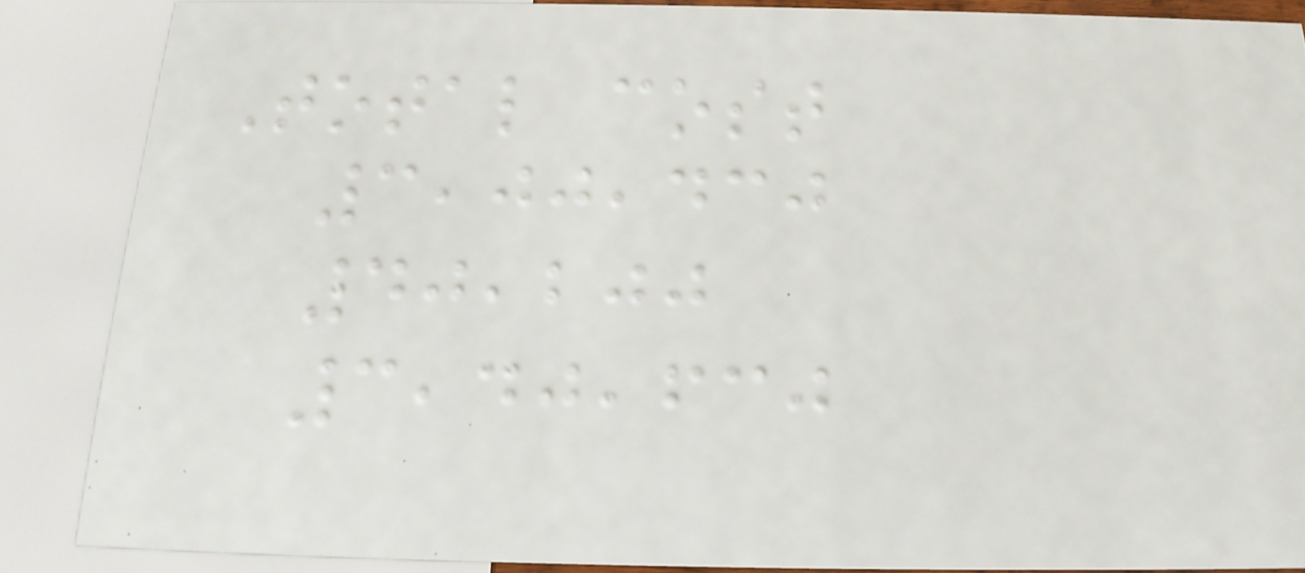Total cost
3,00,430
40,200
3,40,630
